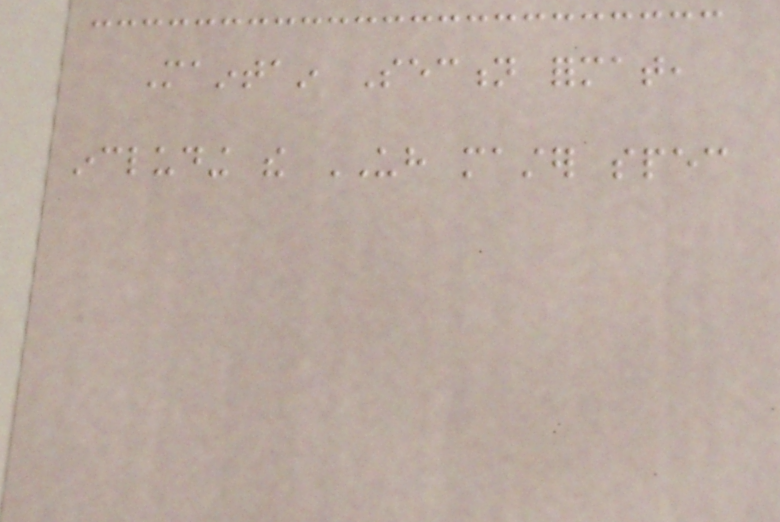Maintain Section format,
including the UH master spec
